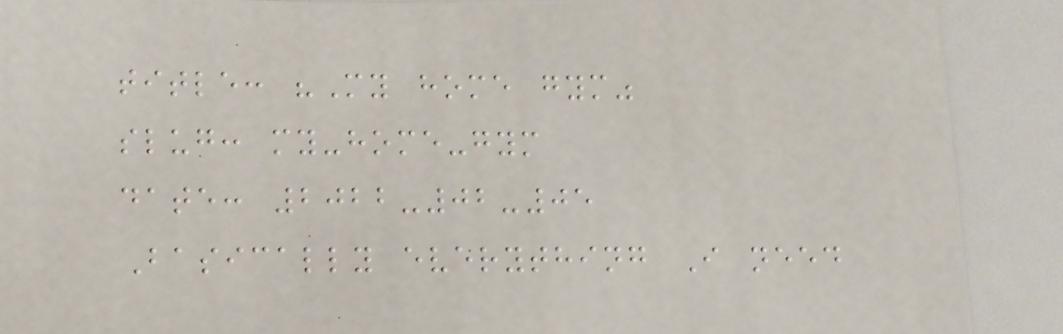title: "My home gym"
slug: my-home-gym
date: 2022-02-05
Basically everything I need
